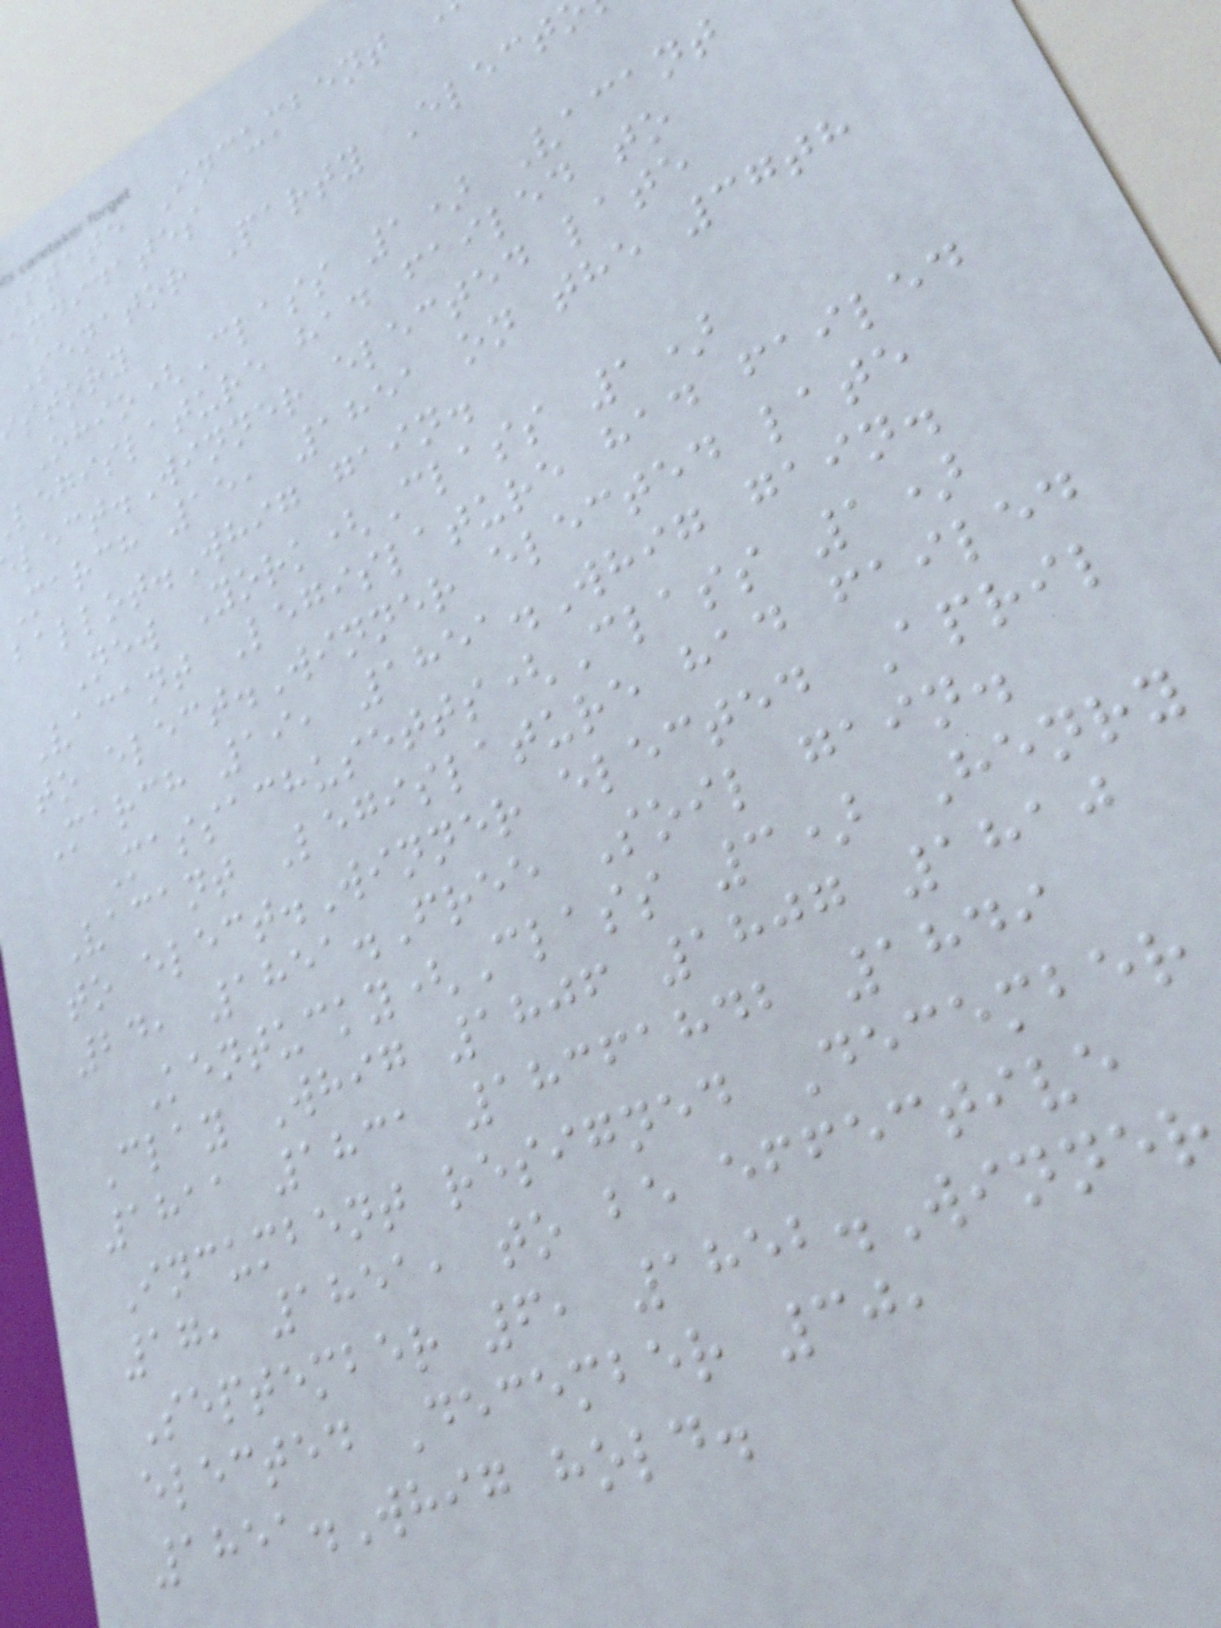state Incumbent
andidates
Senator Party Elect
story
Ohio(Class 1) Vacant
legislature had failed to
lect.Winner elected late
March 15, 1851 on the 37th
ballot.Whig gain.
New York(Class 1)
Vacant Legislature had failed
to elect.Winner elected late
March 19, 1851.Whig gain.
Massachusetts(Class 1)
Vacant Legislature had failed
to elect.Winner elected April
24, 1851.Free Soil gain.
Kentucky(Class 3) Henry
Clay Whig 1806 1807 1810
1811 1831 18361842 1849
Incumbent resigned December
17, 1851, to be effective
September 6, 1852.Winner
elected December 30,
1851.Whig hold.
